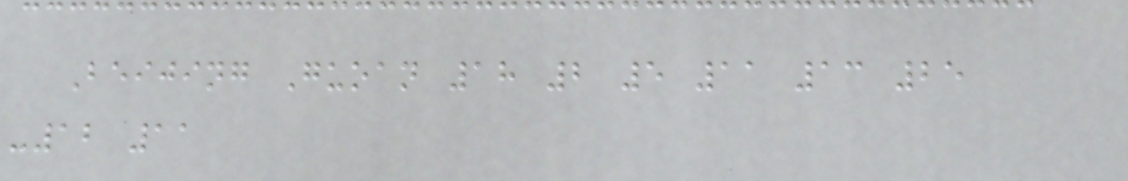Beijing Guoan 18 2 5 11 13 25
-12 11
